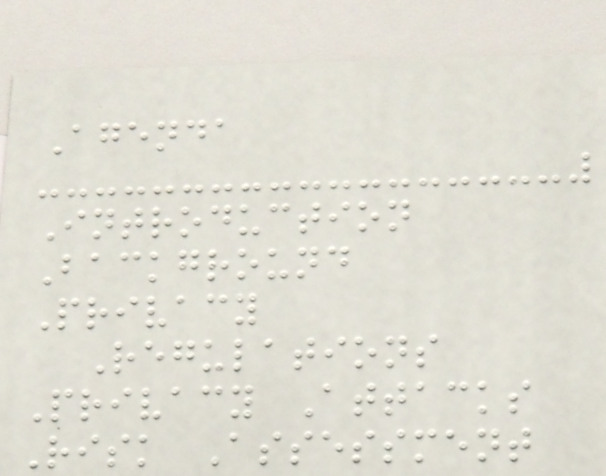Agenda
Introduction
Background
Privacy
Regulations
Privacy Attacks
Risk Assessment
